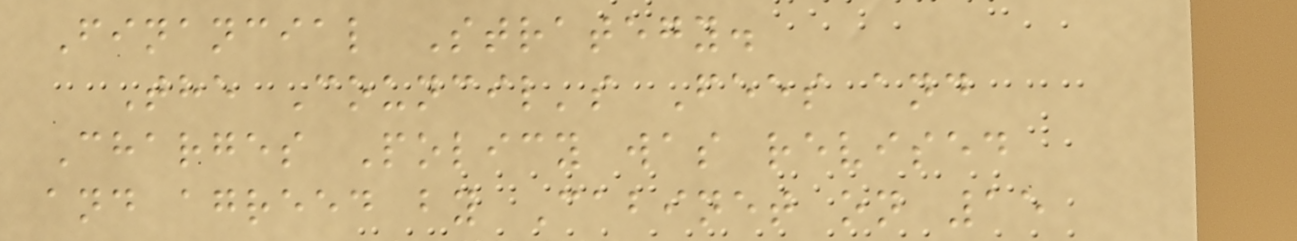Financial Strategy.
The Council's Fees and
Charges Policy was revised
and agreed by Cabinet on 15
